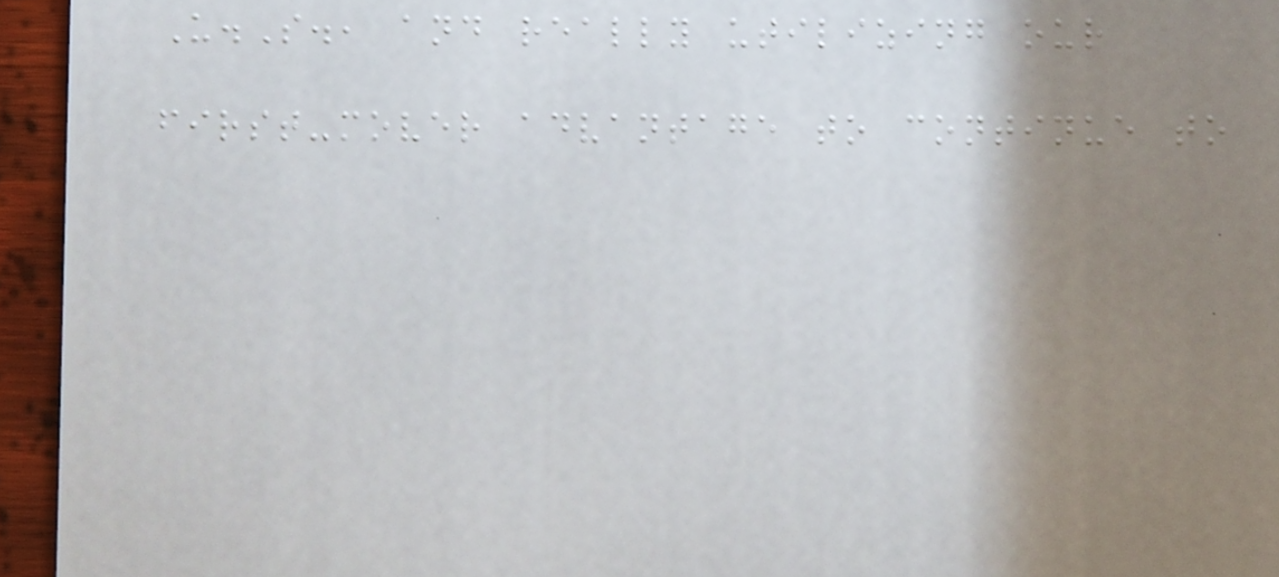U.S., and really utilizing our
first-mover advantage to continue to
